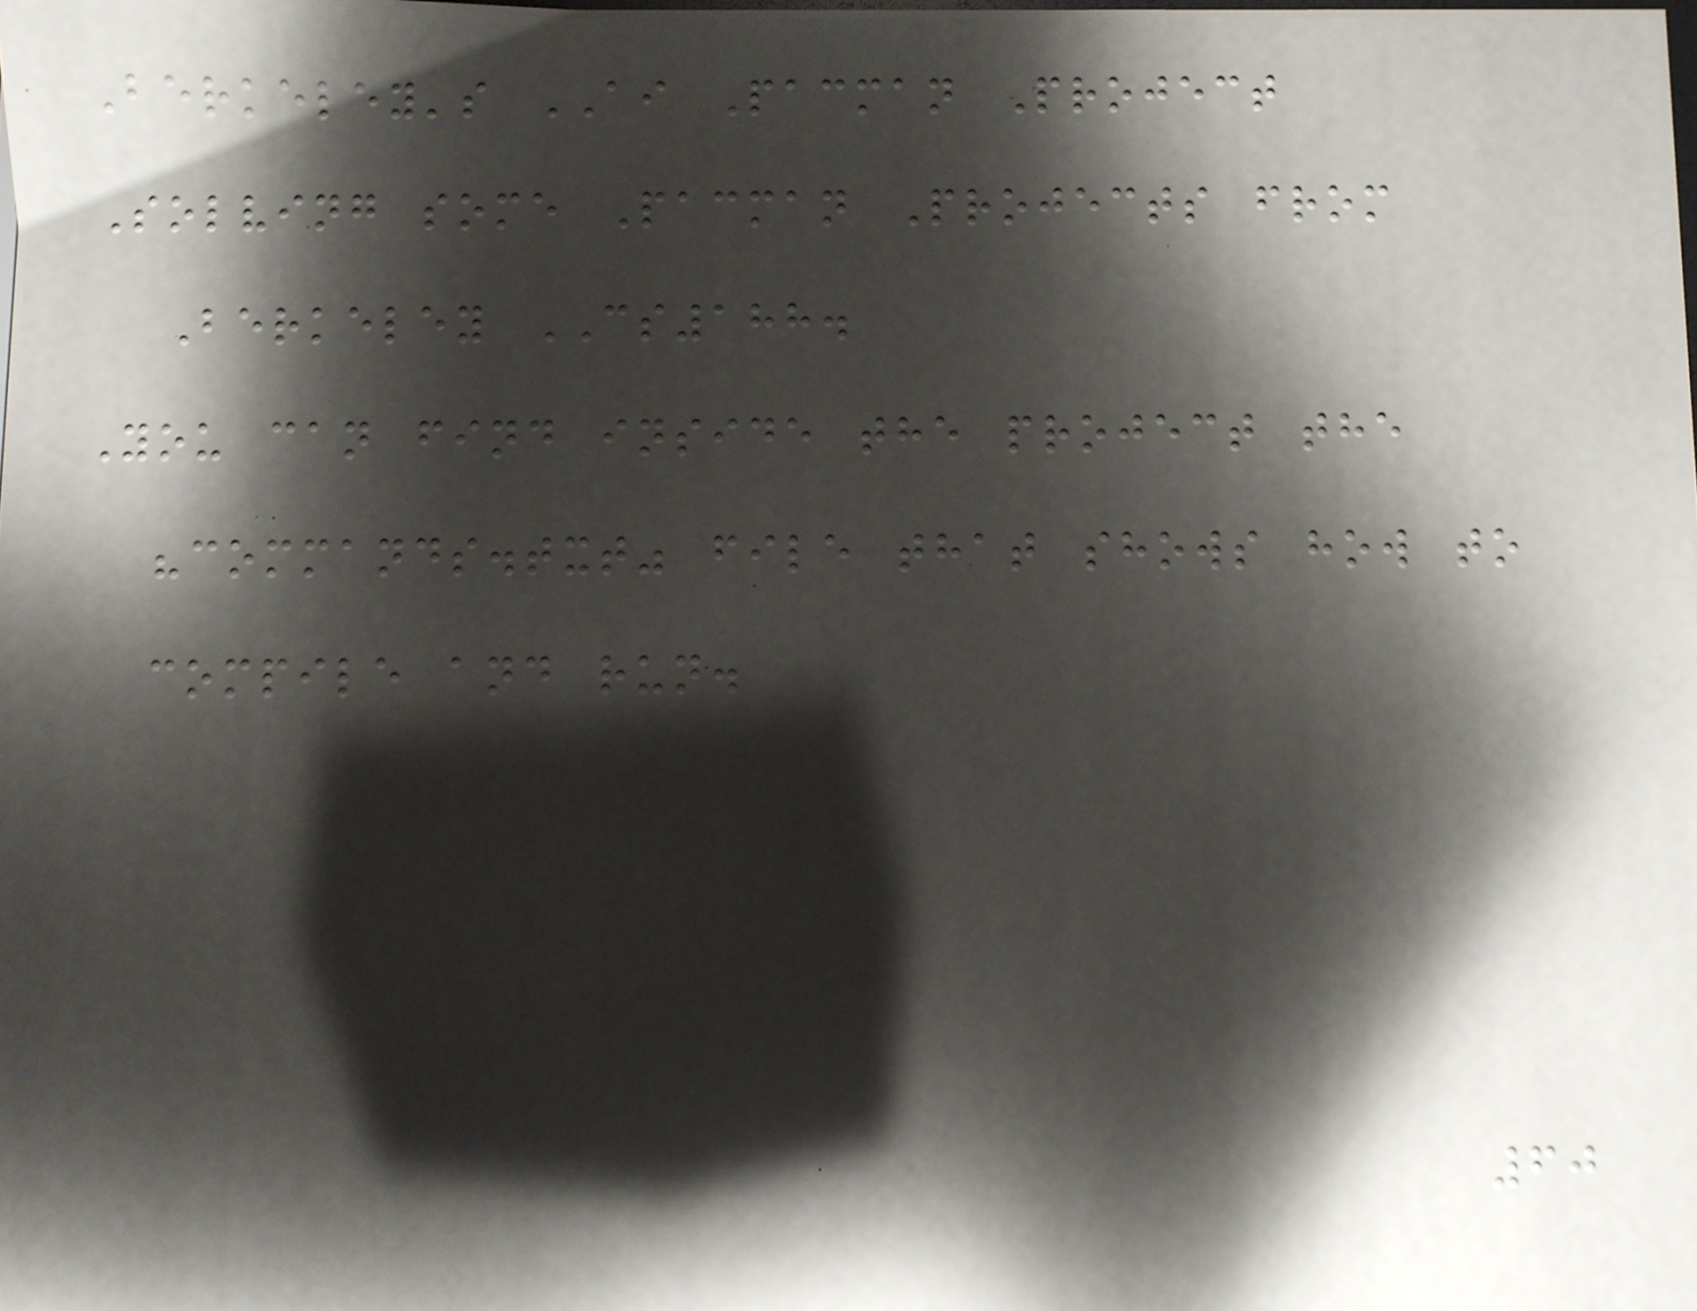Berkeley's AI Pacman Project
Solving some Pacman Projects from
Berkeley CS188.
You can find inside the project the
"commands.txt" file that shows how to
compile and run.
60
